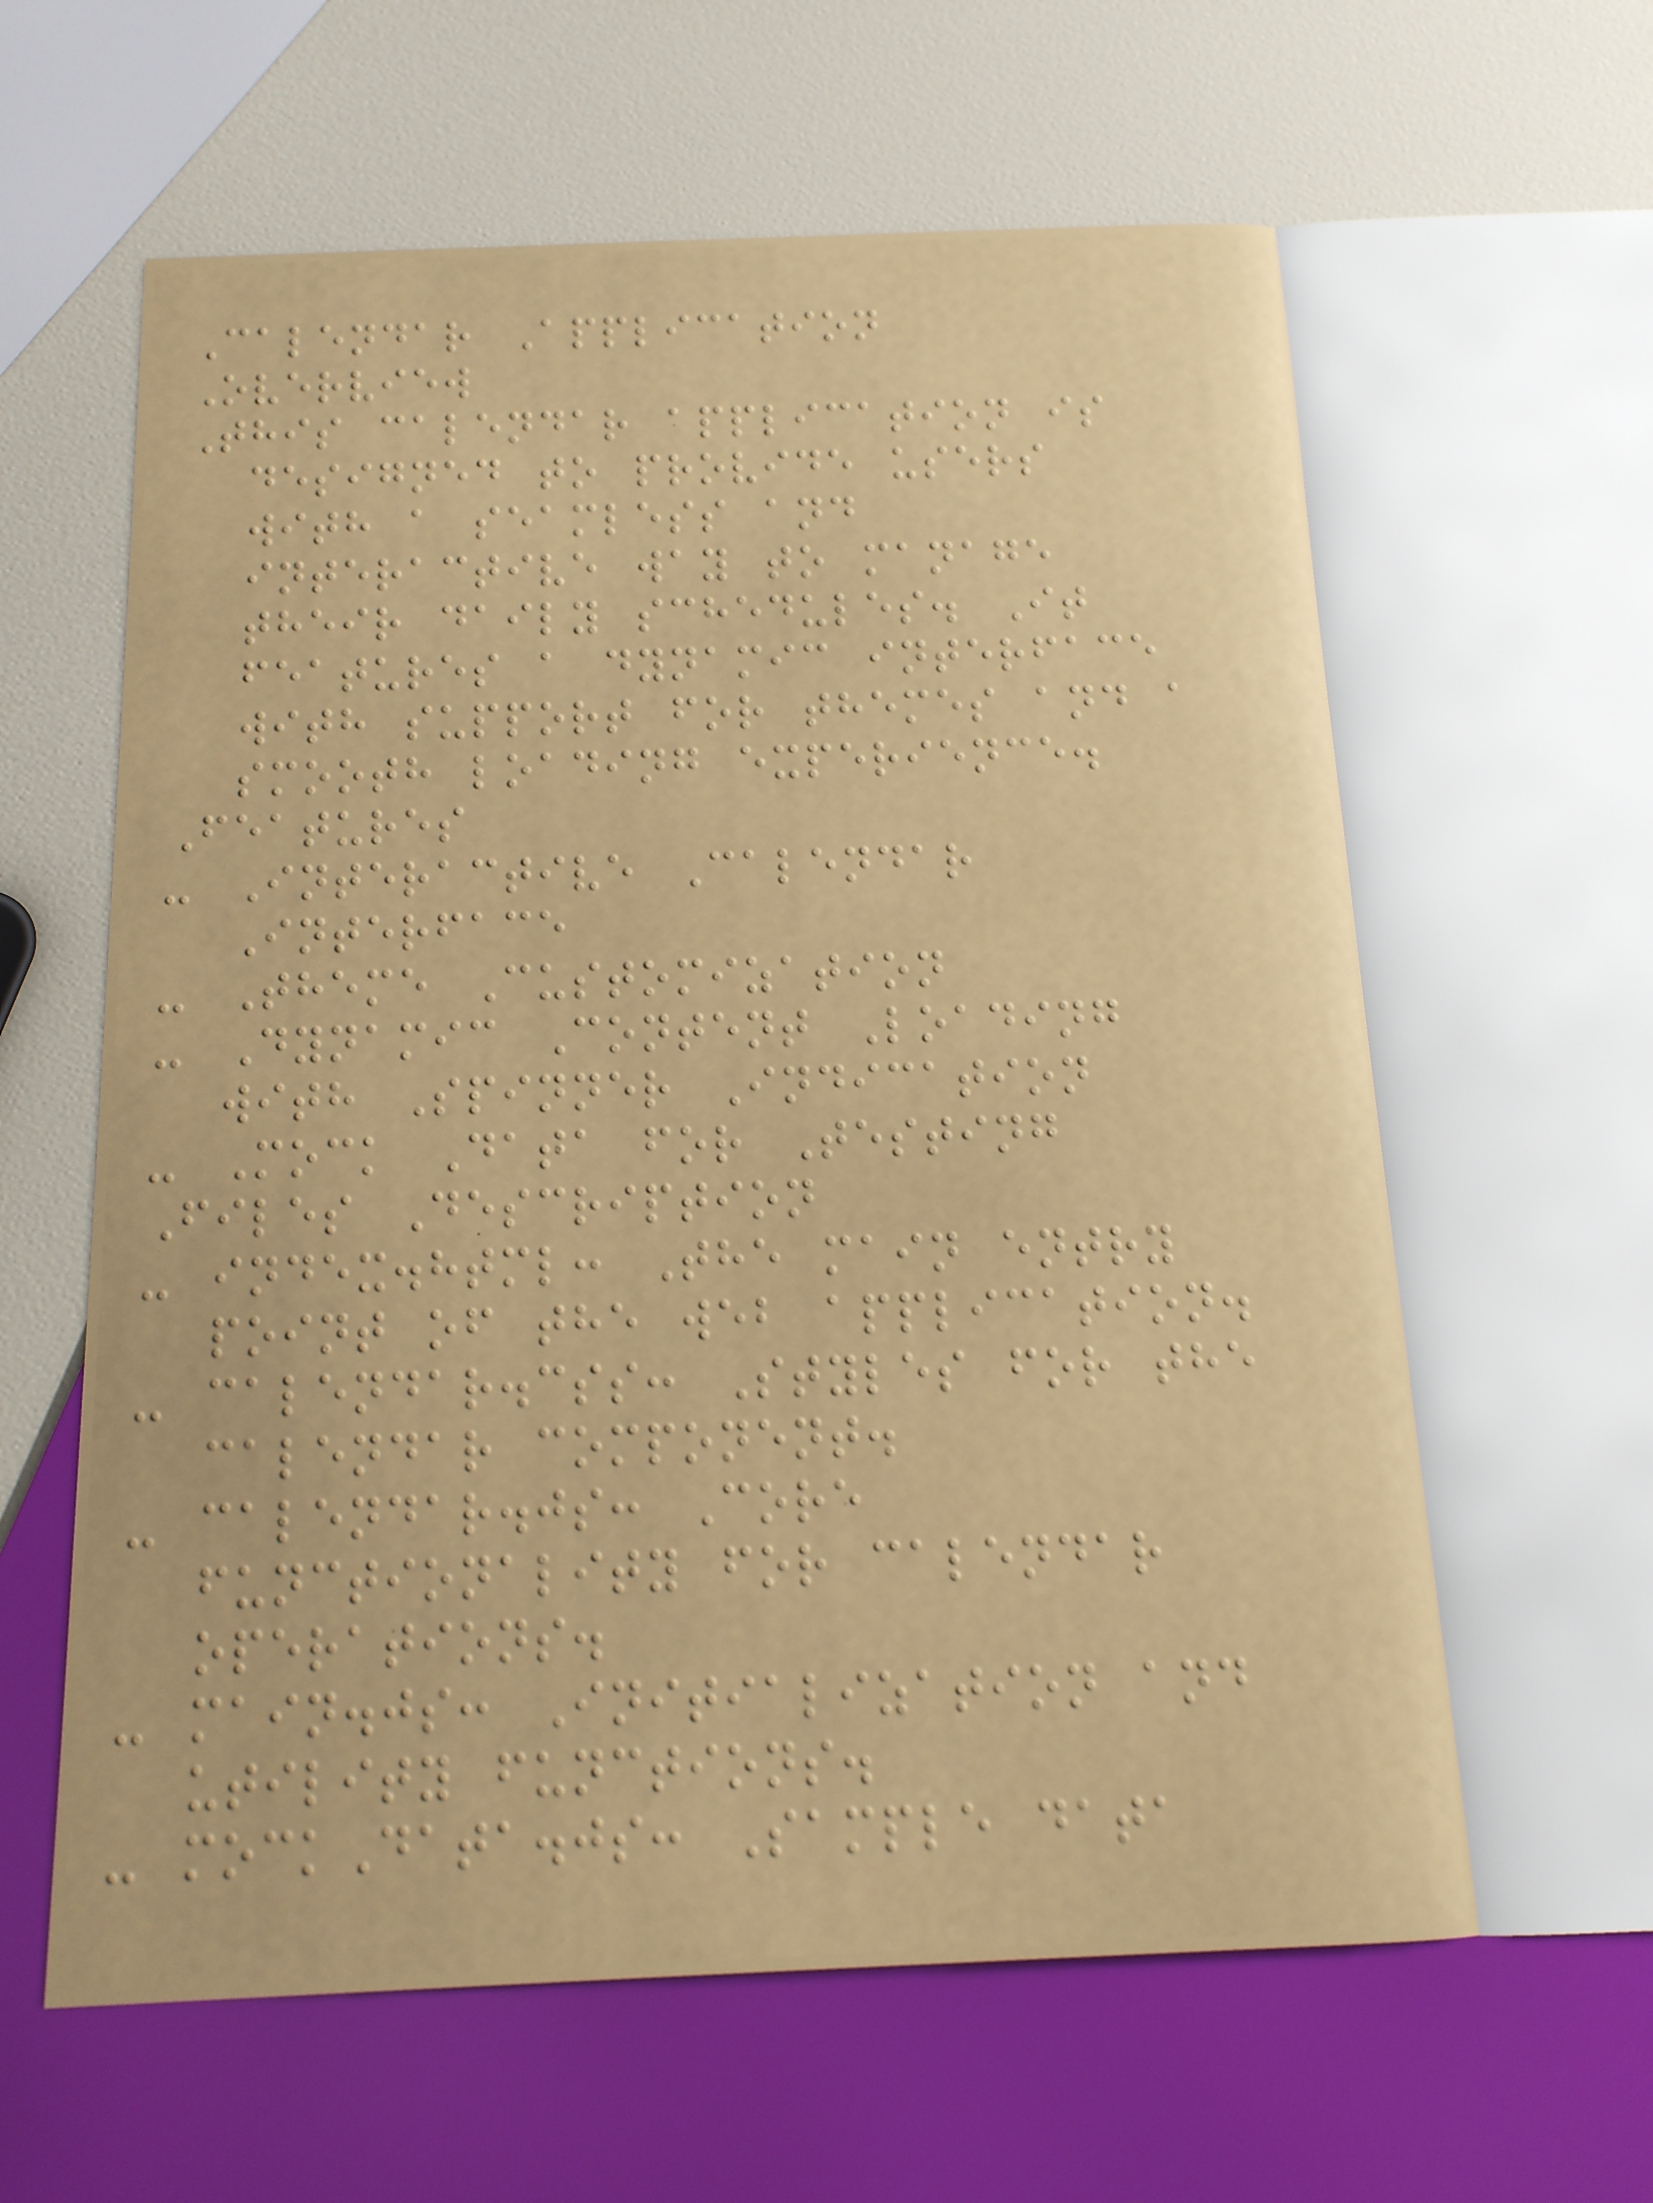Calendar Application
Overview
This calendar application is
designed to provide users
with a seamless and
interactive way to manage
their daily schedules. It
features a dynamic interface
with support for themes and a
smooth loading experience.
Features
- Interactive Calendar
Interface
- Theme Customization
- Dynamic Content Loading
with Spinner Indication
- Mock Data for Testing
Files Description
- index.html: The main entry
point of the web application.
- calendar.css: Styles for the
calendar component.
- calendar.js: Core
functionality for calendar
operations.
- main.js: Initialization and
utility functions.
- mockData.js: Sample data
